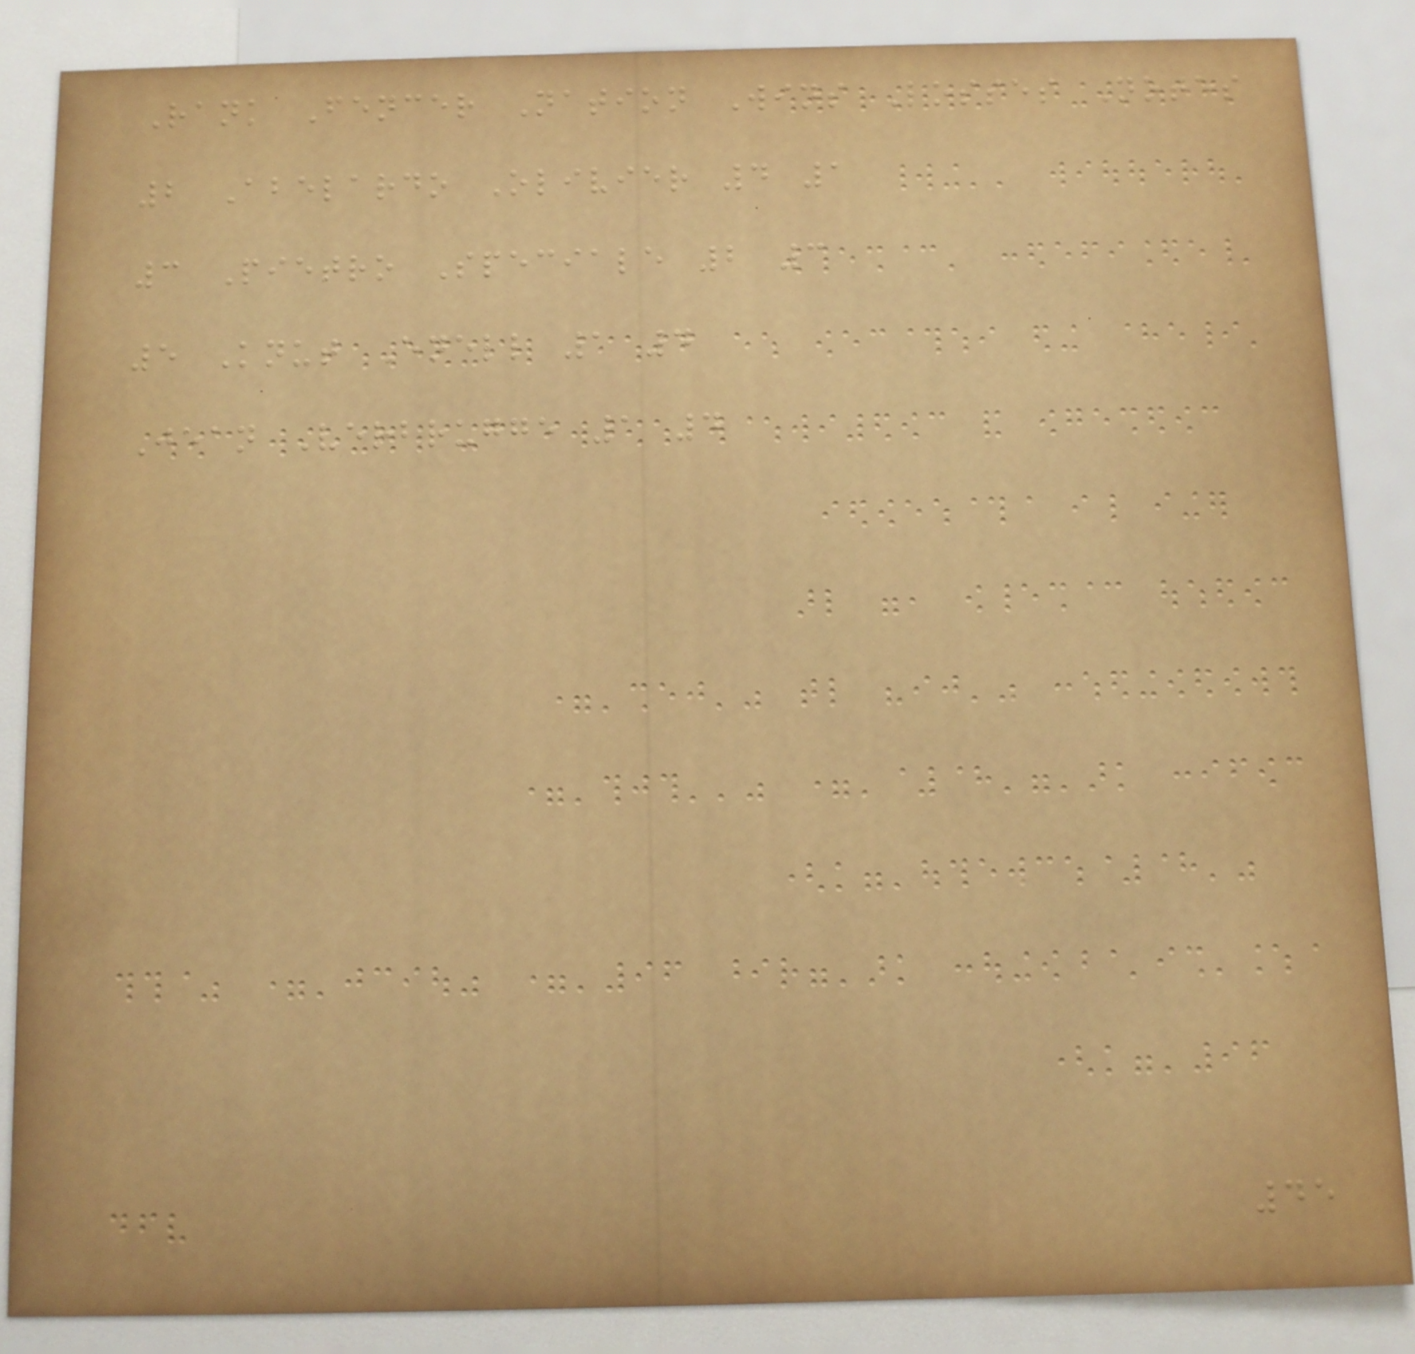Rank Fencer Nation Wins Losses Notes
2 Abelardo Olivier 4 1
3 Pietro Speciale 2 3
5 Knut Enell 1 4
Jean Verbrugge 1 4
45
